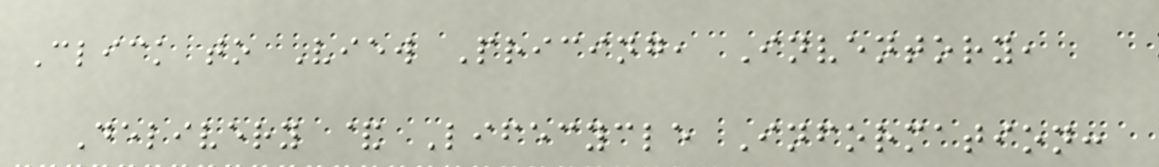Click to View Pricing, Inventory,
Delivery & Lifecycle Information:
